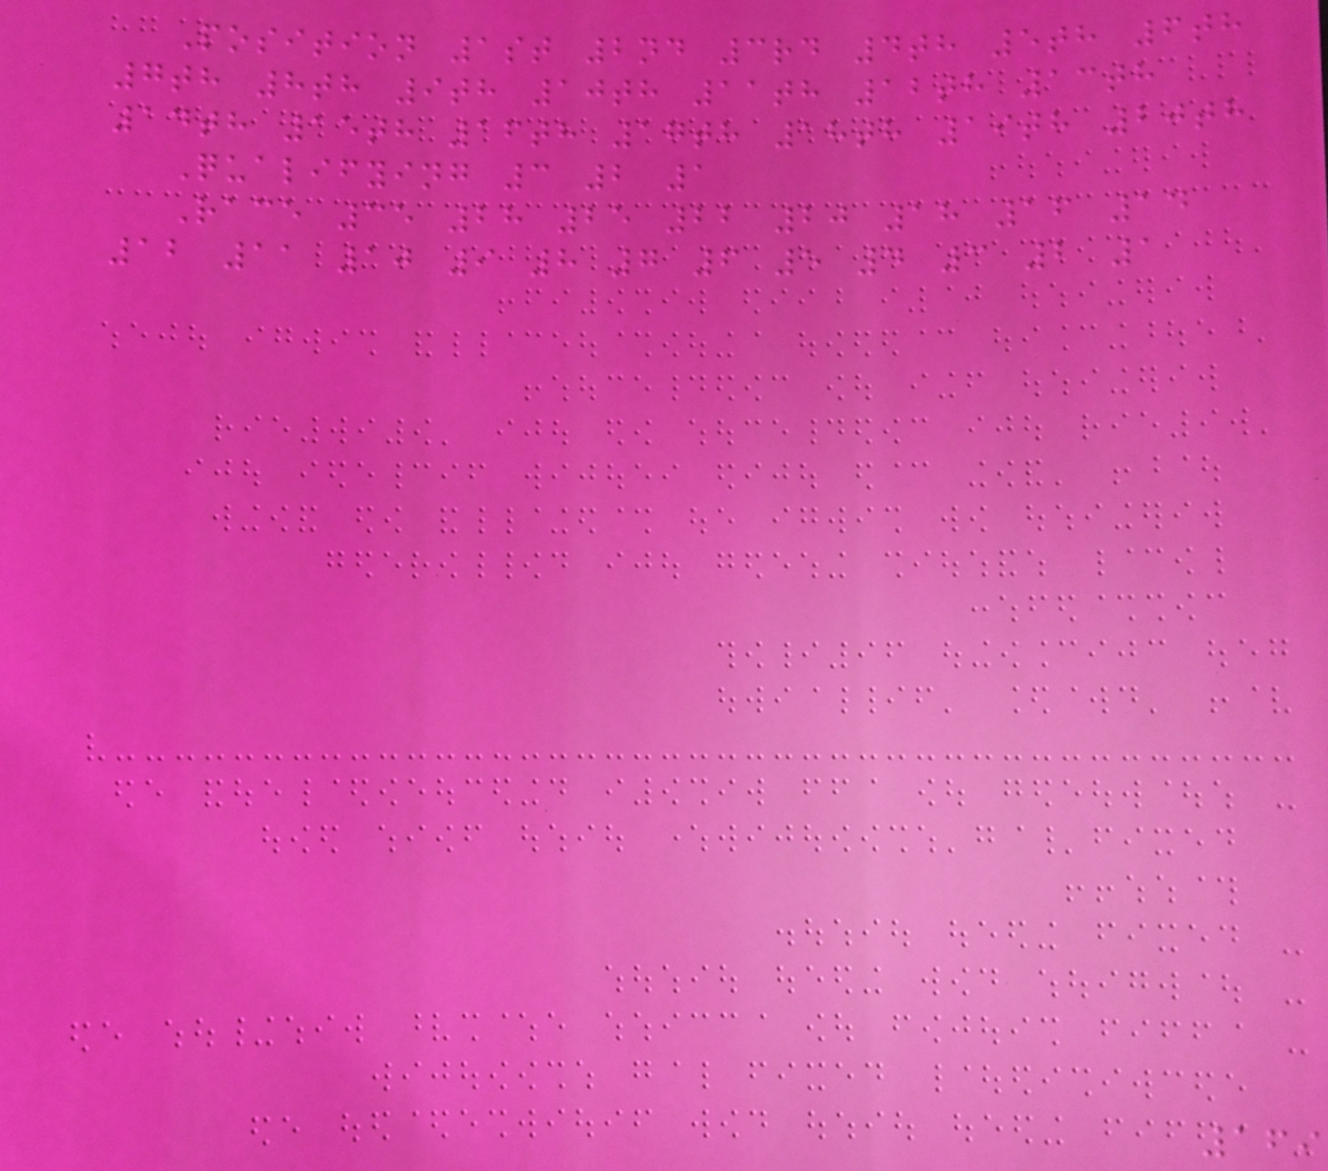Position 1st 2nd 3rd 4th 5th 6th
7th 8th 9th 10th 11th 12th 13th
14th 15th 16th 17th 18th 19th 20th
Qualifying 3 2 1
Race 35 28 25 22 20 18 16 14
12 11 10 9 8 7 6 5 4 3 2 1
169
